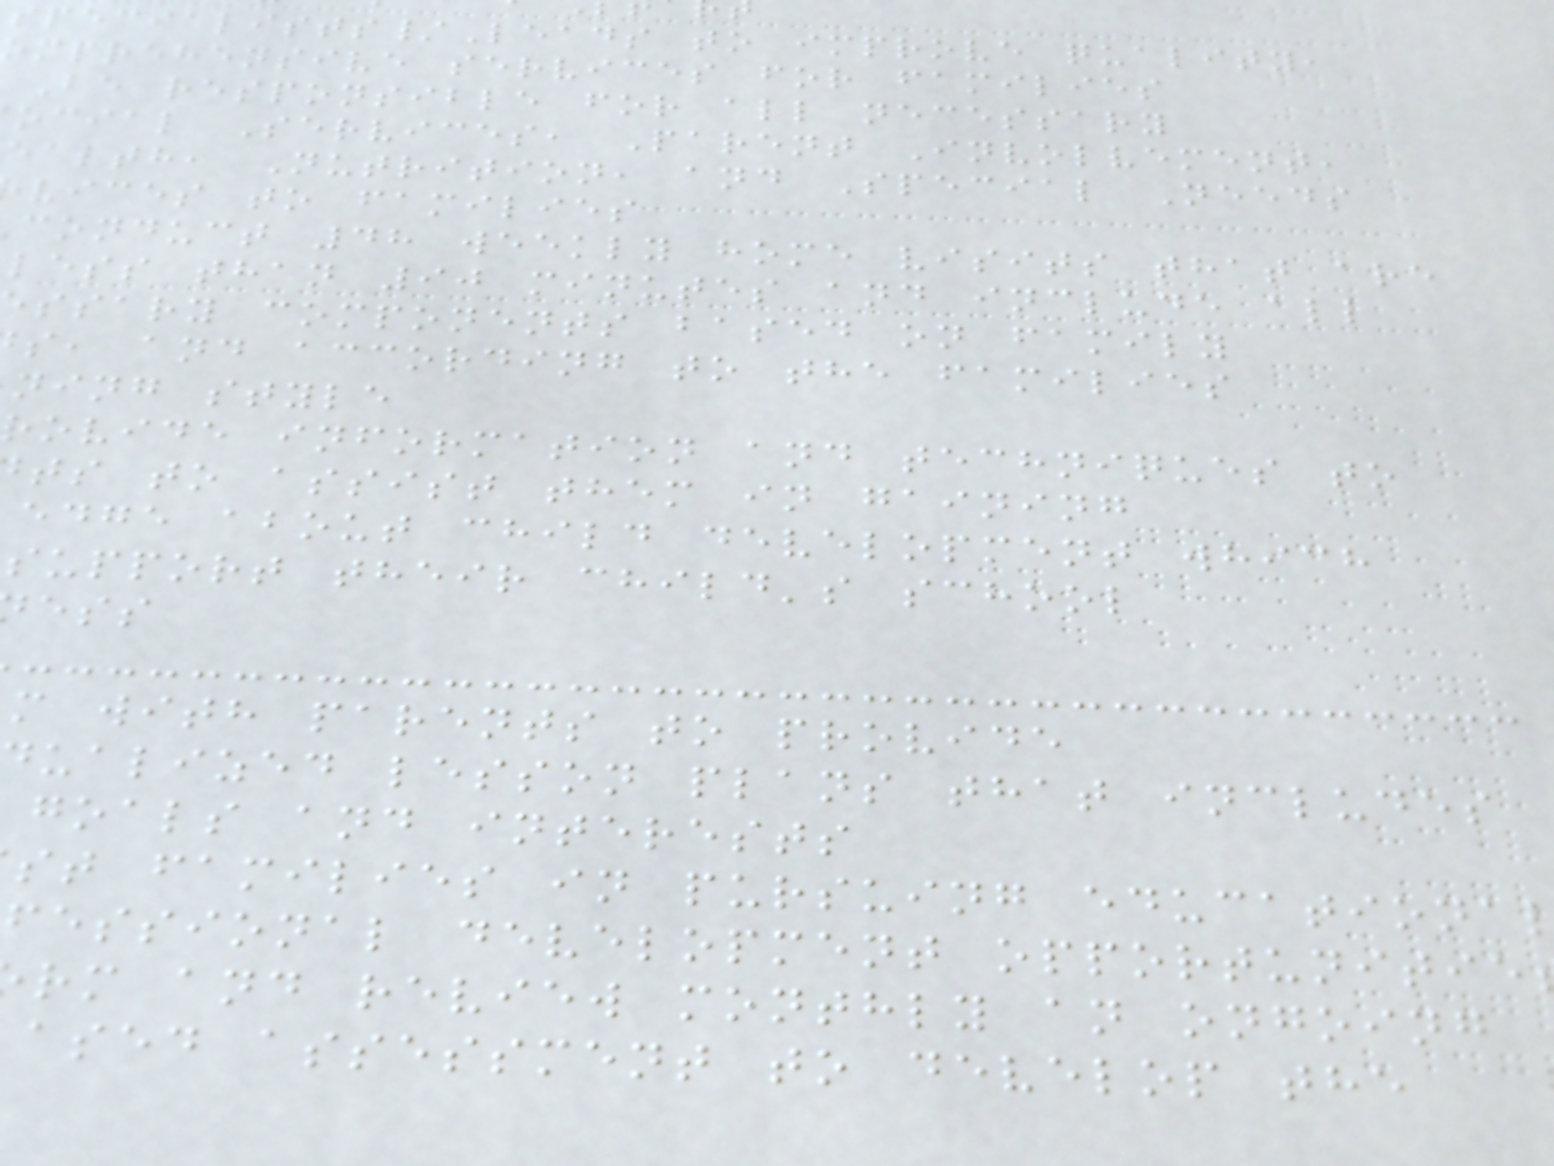pecialists/Leads to improve quality,
mprehensive services for families
Be responsible for all necessary
ocial Services, Parent Involvement,
ealth, Nutrition, and Special Needs
vices to families
conduct 48 weekly home visits that are
less than 90 minutes and include all
ssary components based on family
s, and according to the families
ning style
rovide information and techniques to
ts to assist them in gaining
edge about child development which
support their child's school
m with parents to provide
ualized lesson plans that includes
goals and interests
st families in pursuing educationa
fessional development opportunitie
rm and review monthly an ongoing
ased assessment to develop the
